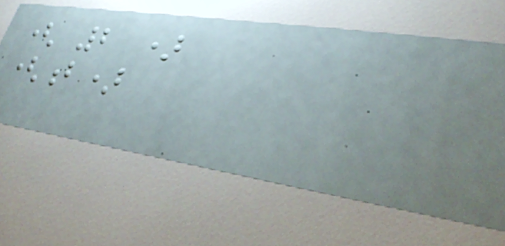( 2 )
(b)
